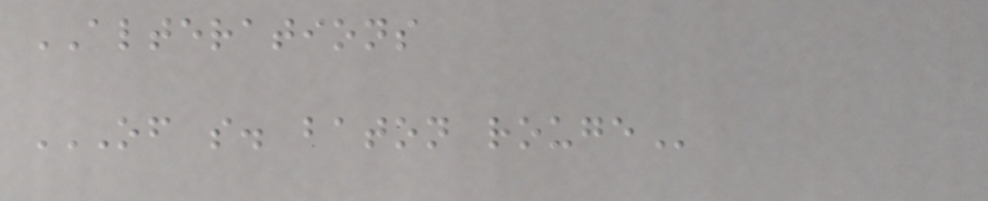ALTERATIONS
OF S. BATON ROUGE
